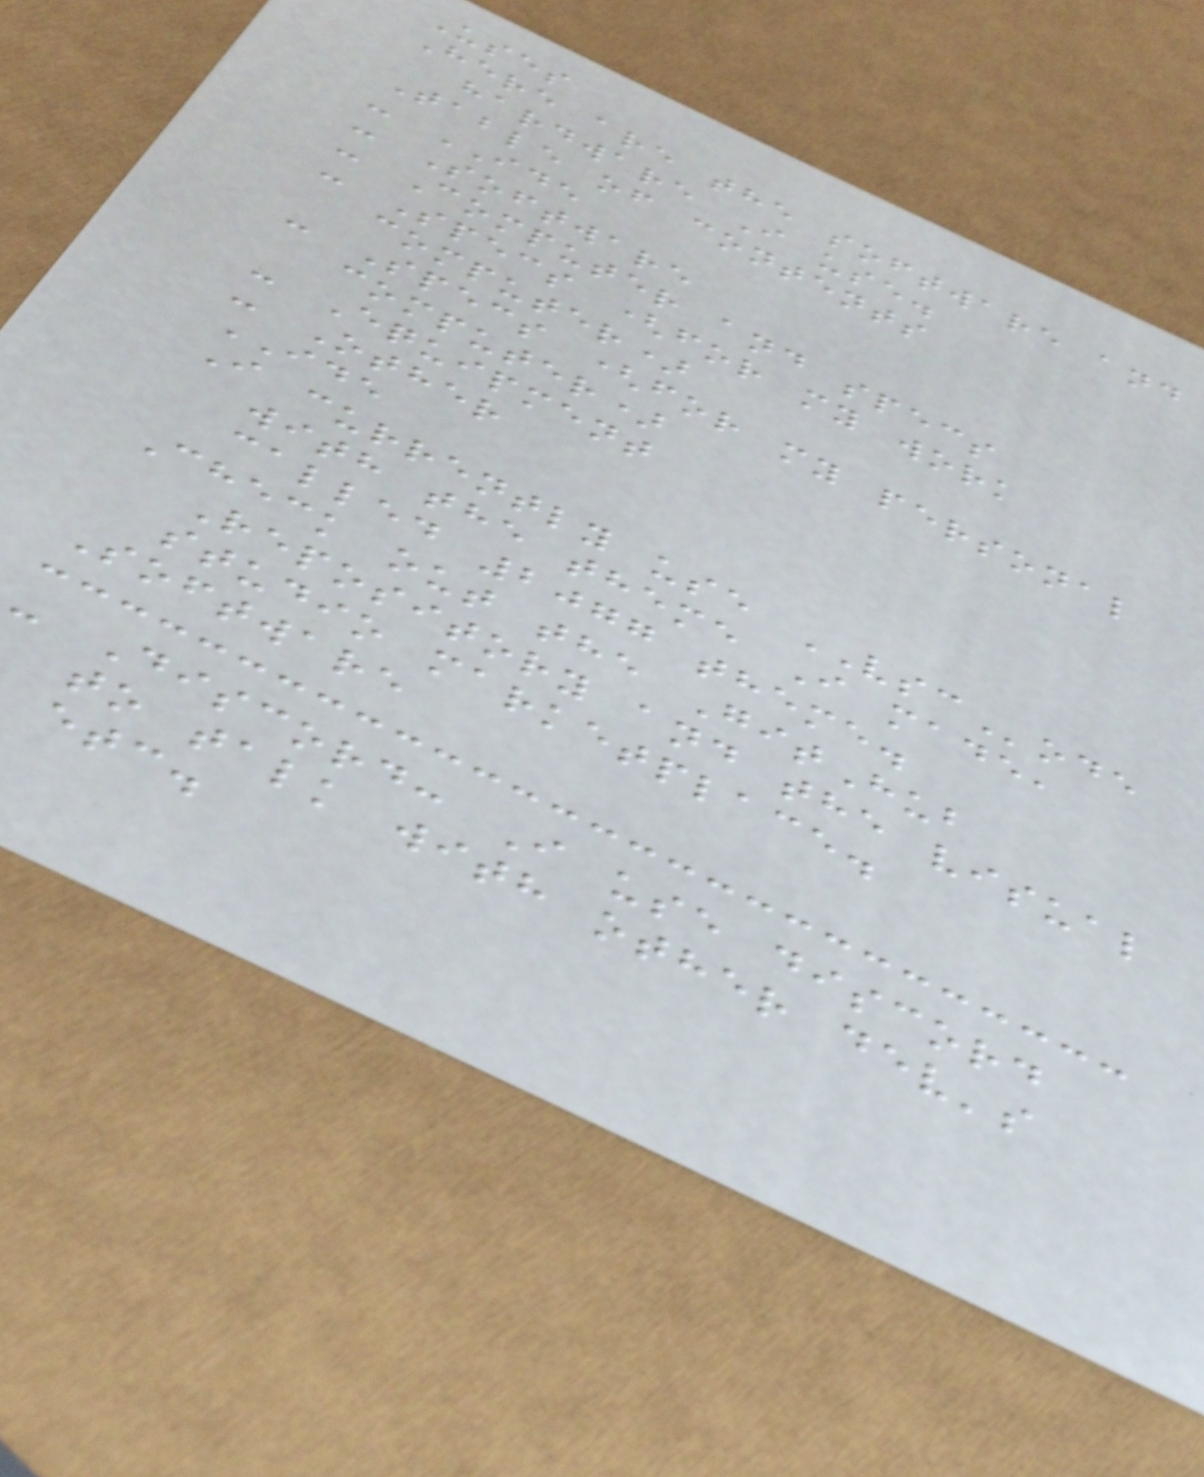Uses
Here are the software and
hardware I use.
Table of contents
- IDE
- Software
- Computer and specs
- Specs (for my work
computer)
- Specs (for my personal
computer)
- Equipment
- Other
IDE
I currently use VSCode
with the theme I made,
called 2077 theme.
Check out the GitHub
Repository and the visual
studio marketplace.
Software
- Discord: I use discord
to talk with other dev's
etc.
